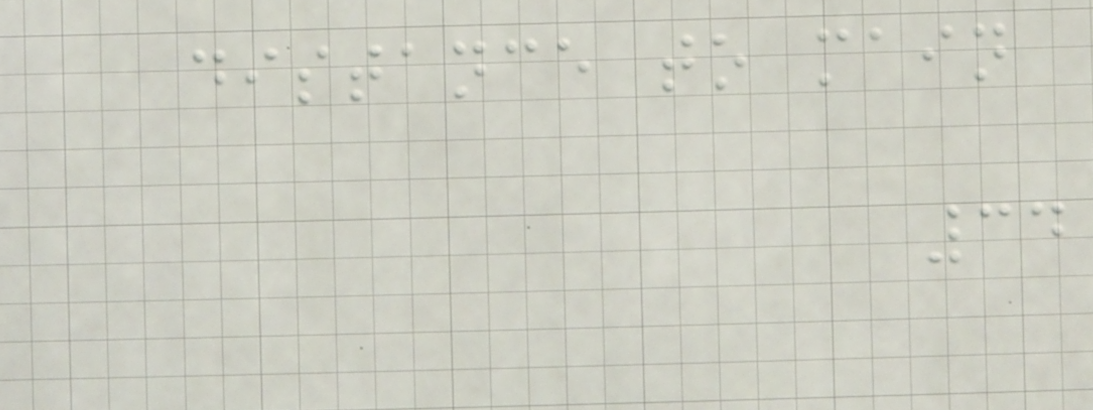distance to main
34
